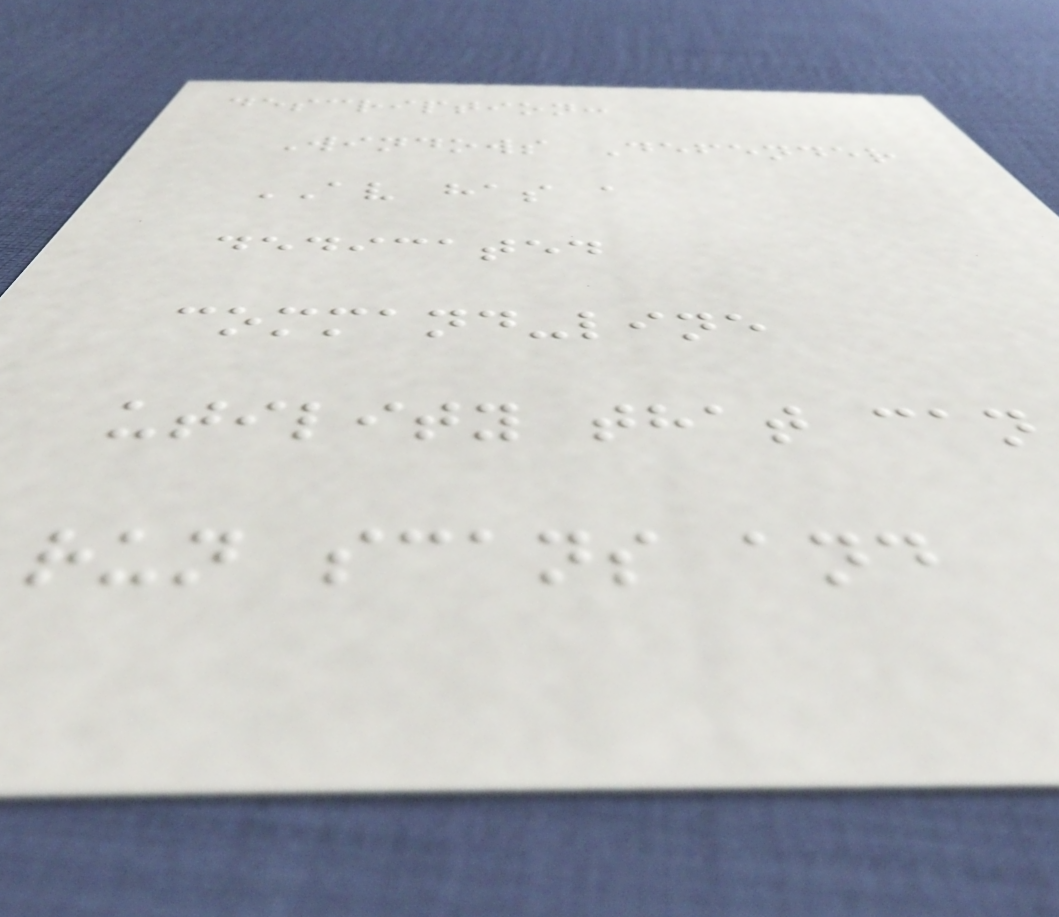description:
Windows Defender
AV has a
dedicated
command-line
utility that can
run scans and
